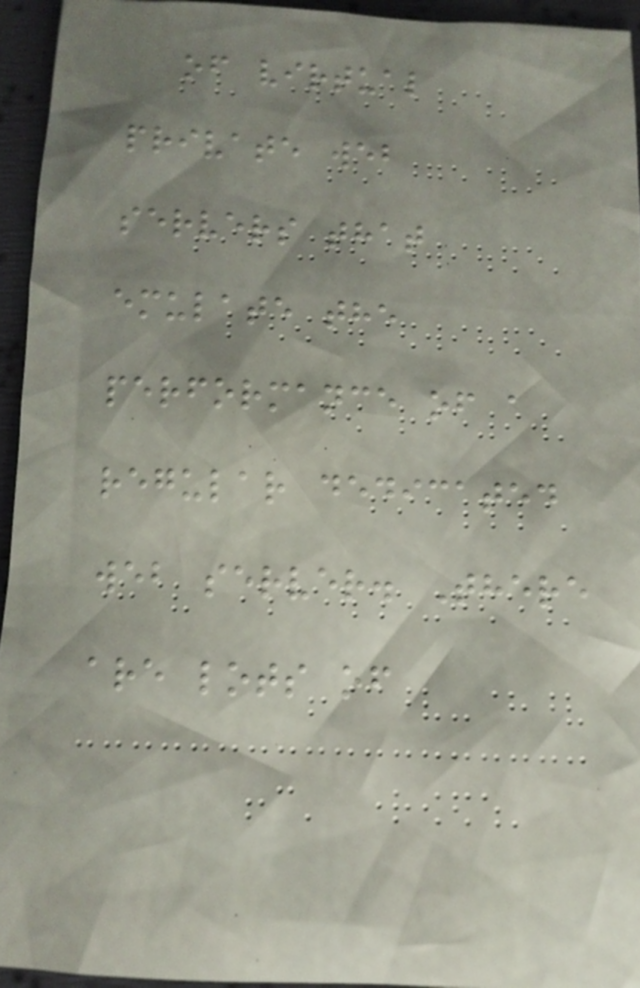of virtual
private web
servers that
emulate the
performance of a
regular dedicated
web server. There
are lots of
